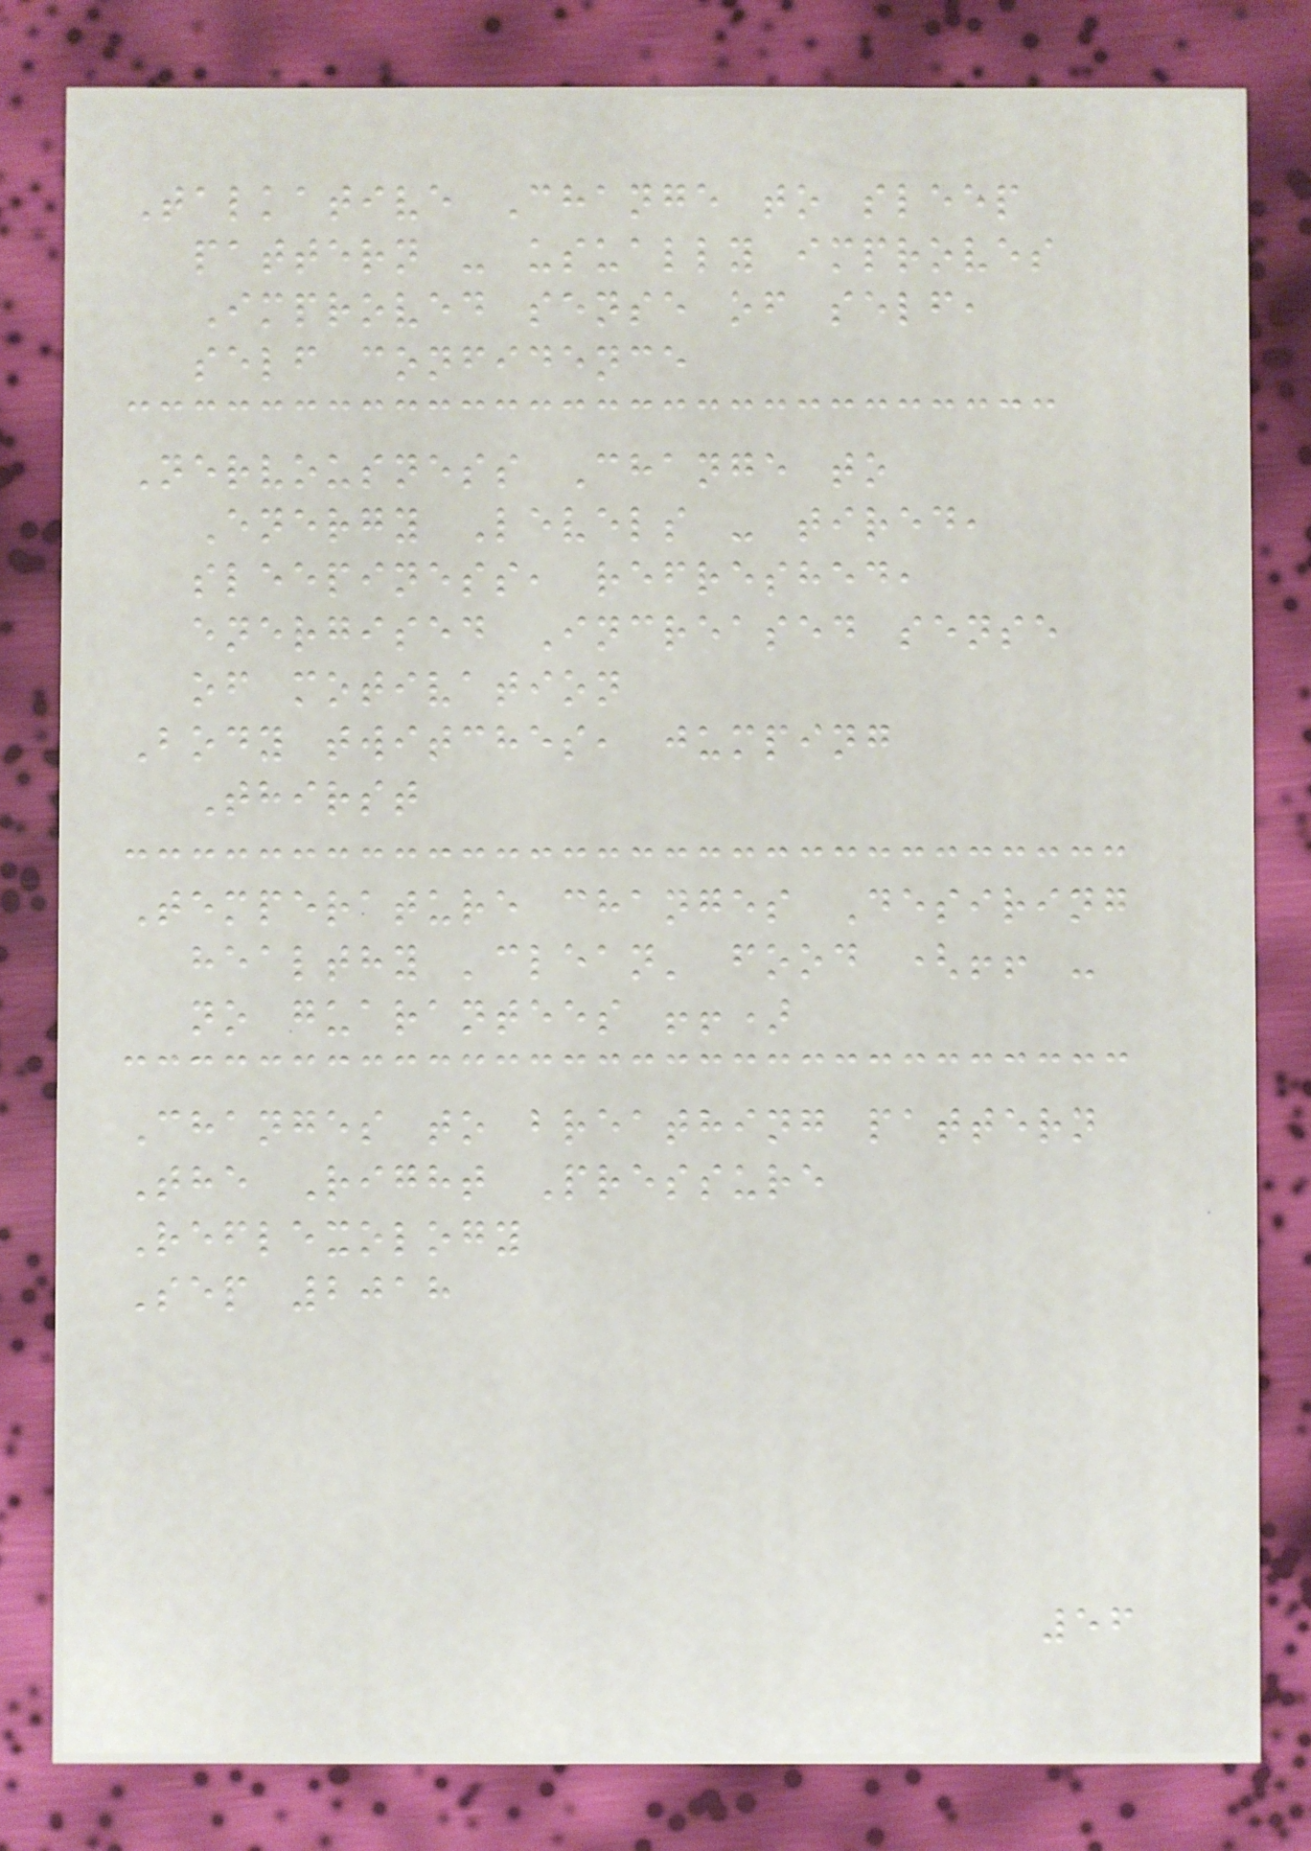Talkative Change to sleep
pattern - usually improves
Improved sense of self,
self confidence
Nervousness Change to
Energy Levels - tired,
sleepiness, refreshed,
energised Increased sense
of motivation
Body twitches, jumping
Thirst
Temperature changes Desiring
healthy 'clean' food (!! -
no guarantees !!)
Changes to breathing pattern
The Right Pressure
Reflexology
Sep 2018
56
